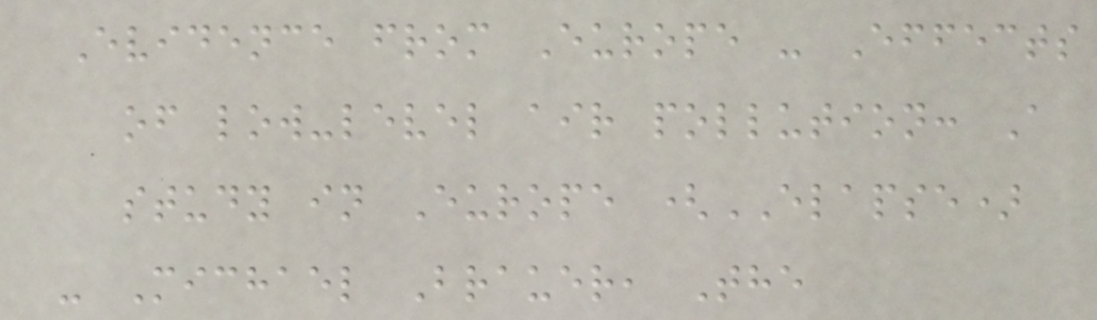Evidence from Europe - Effects
of low-level air pollution: A
study in Europe (ELAPSE)
- Michael Brauer, The
